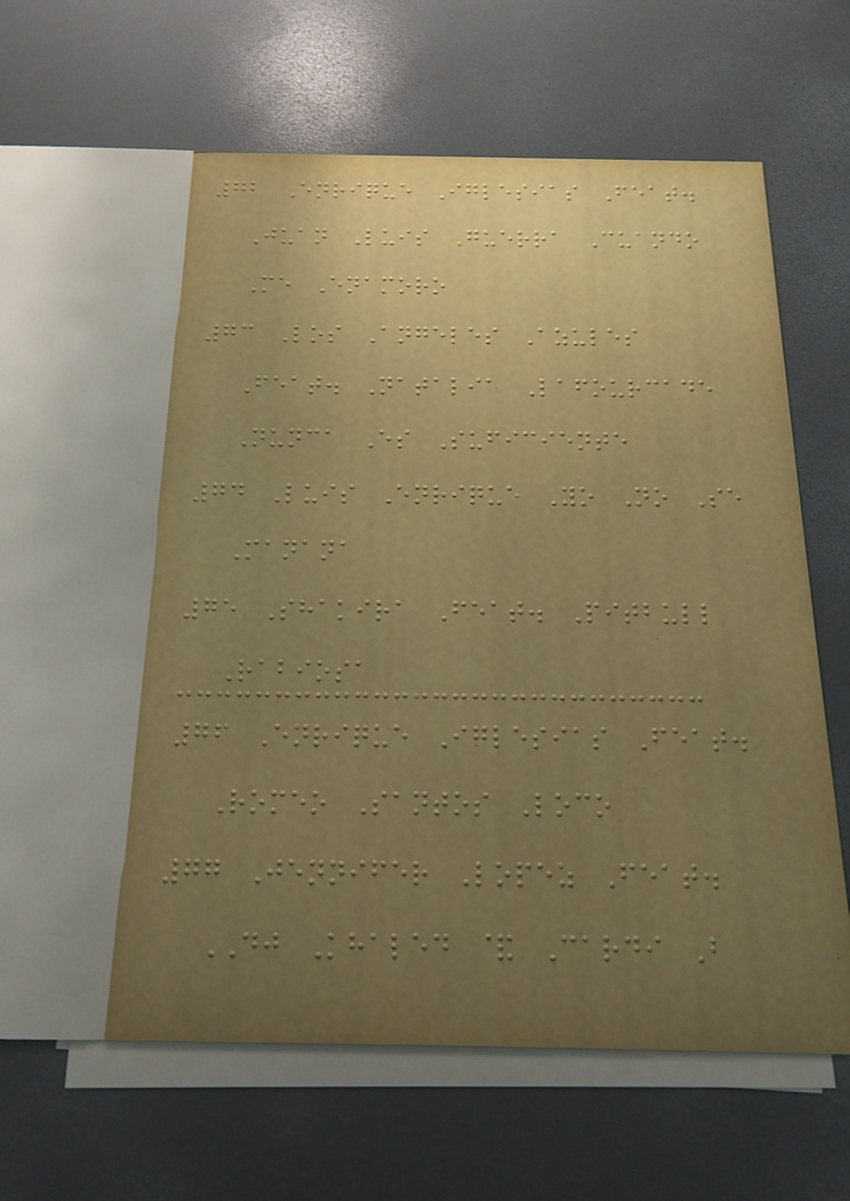72 Enrique Iglesias Feat.
Juan Luis Guerra Cuando
Me Enamoro
73 Los Angeles Azules
Feat. Natalia Lafourcade
Nunca Es Suficiente
74 Luis Enrique Yo No Se
Manana
75 Shakira Feat. Pitbull
Rabiosa
76 Enrique Iglesias Feat.
Romeo Santos Loco
77 Jennifer Lopez Feat.
DJ Khaled & Cardi B
